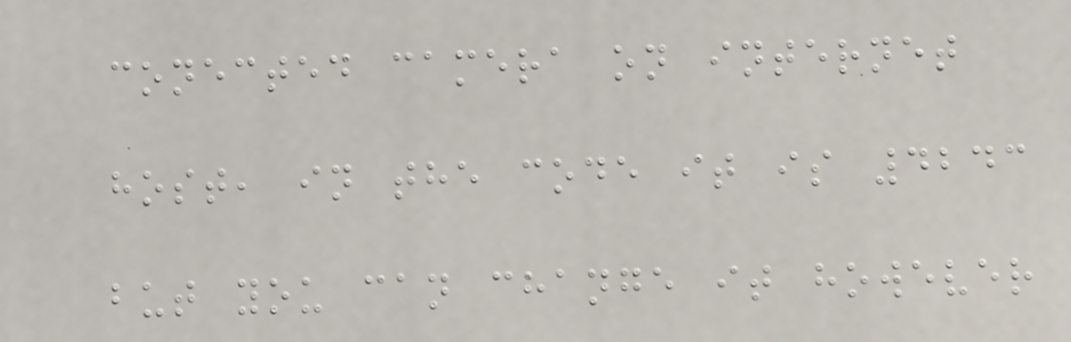conected camera on internet
host, in the code it is 4243
but you can change it however
